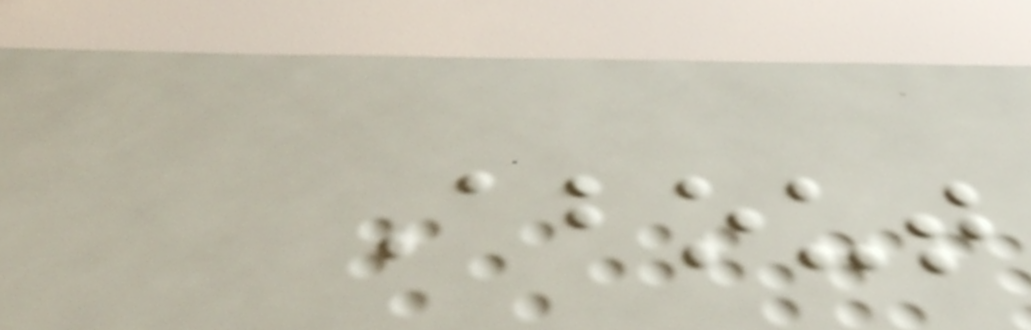About
